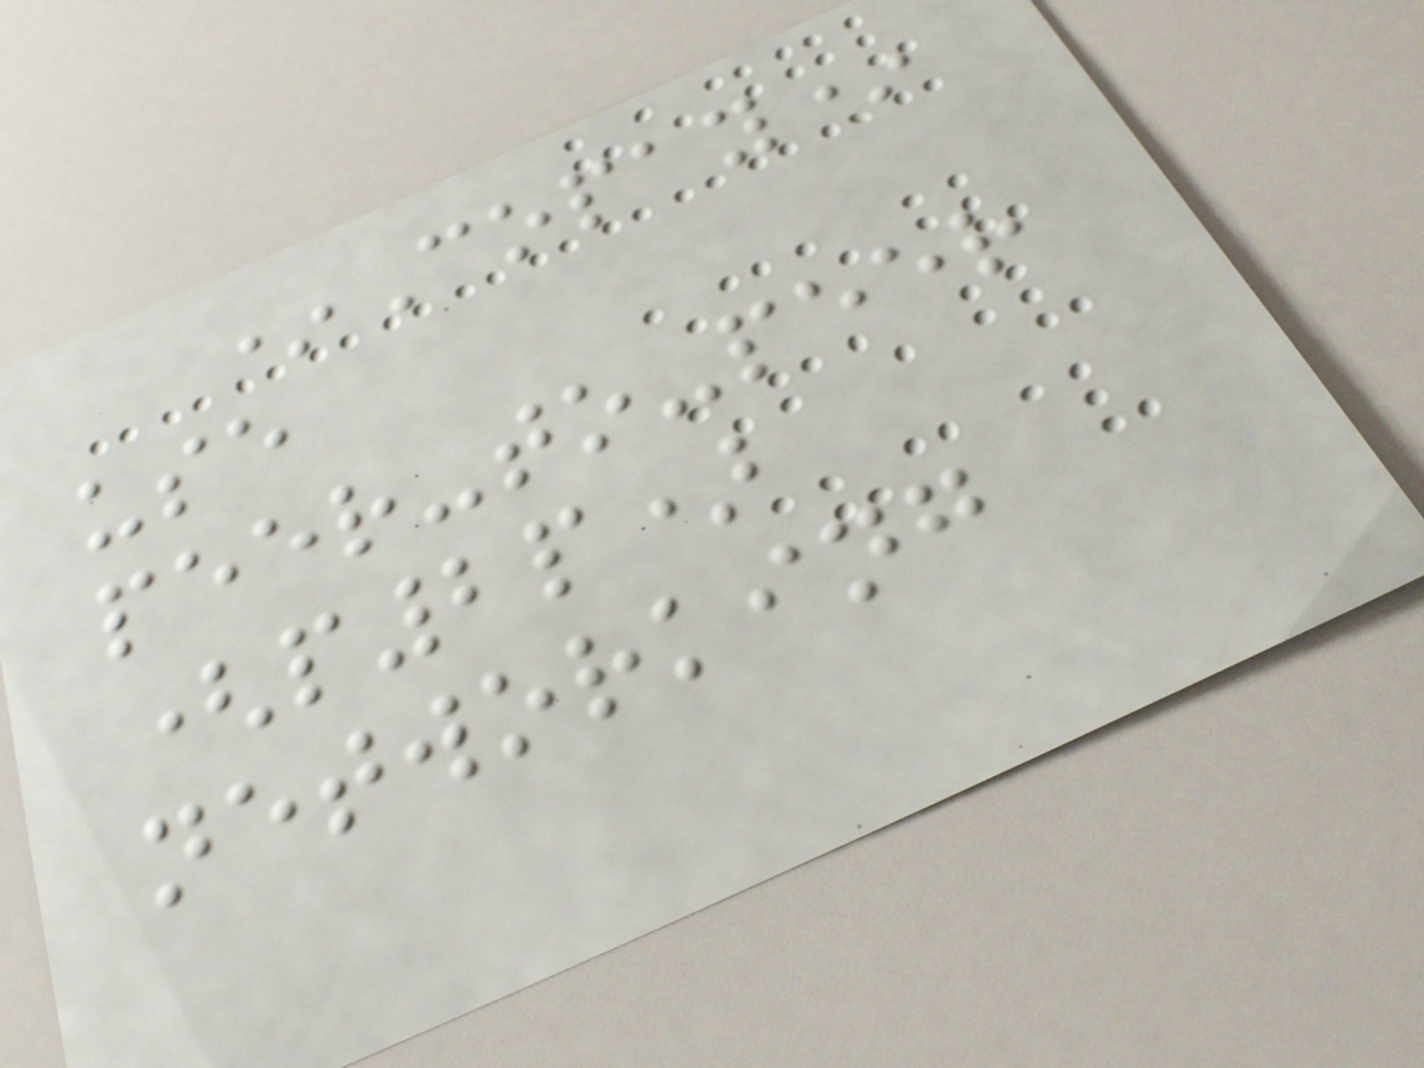*Copay*
use
peer-to-peer
(p2p)
networking
